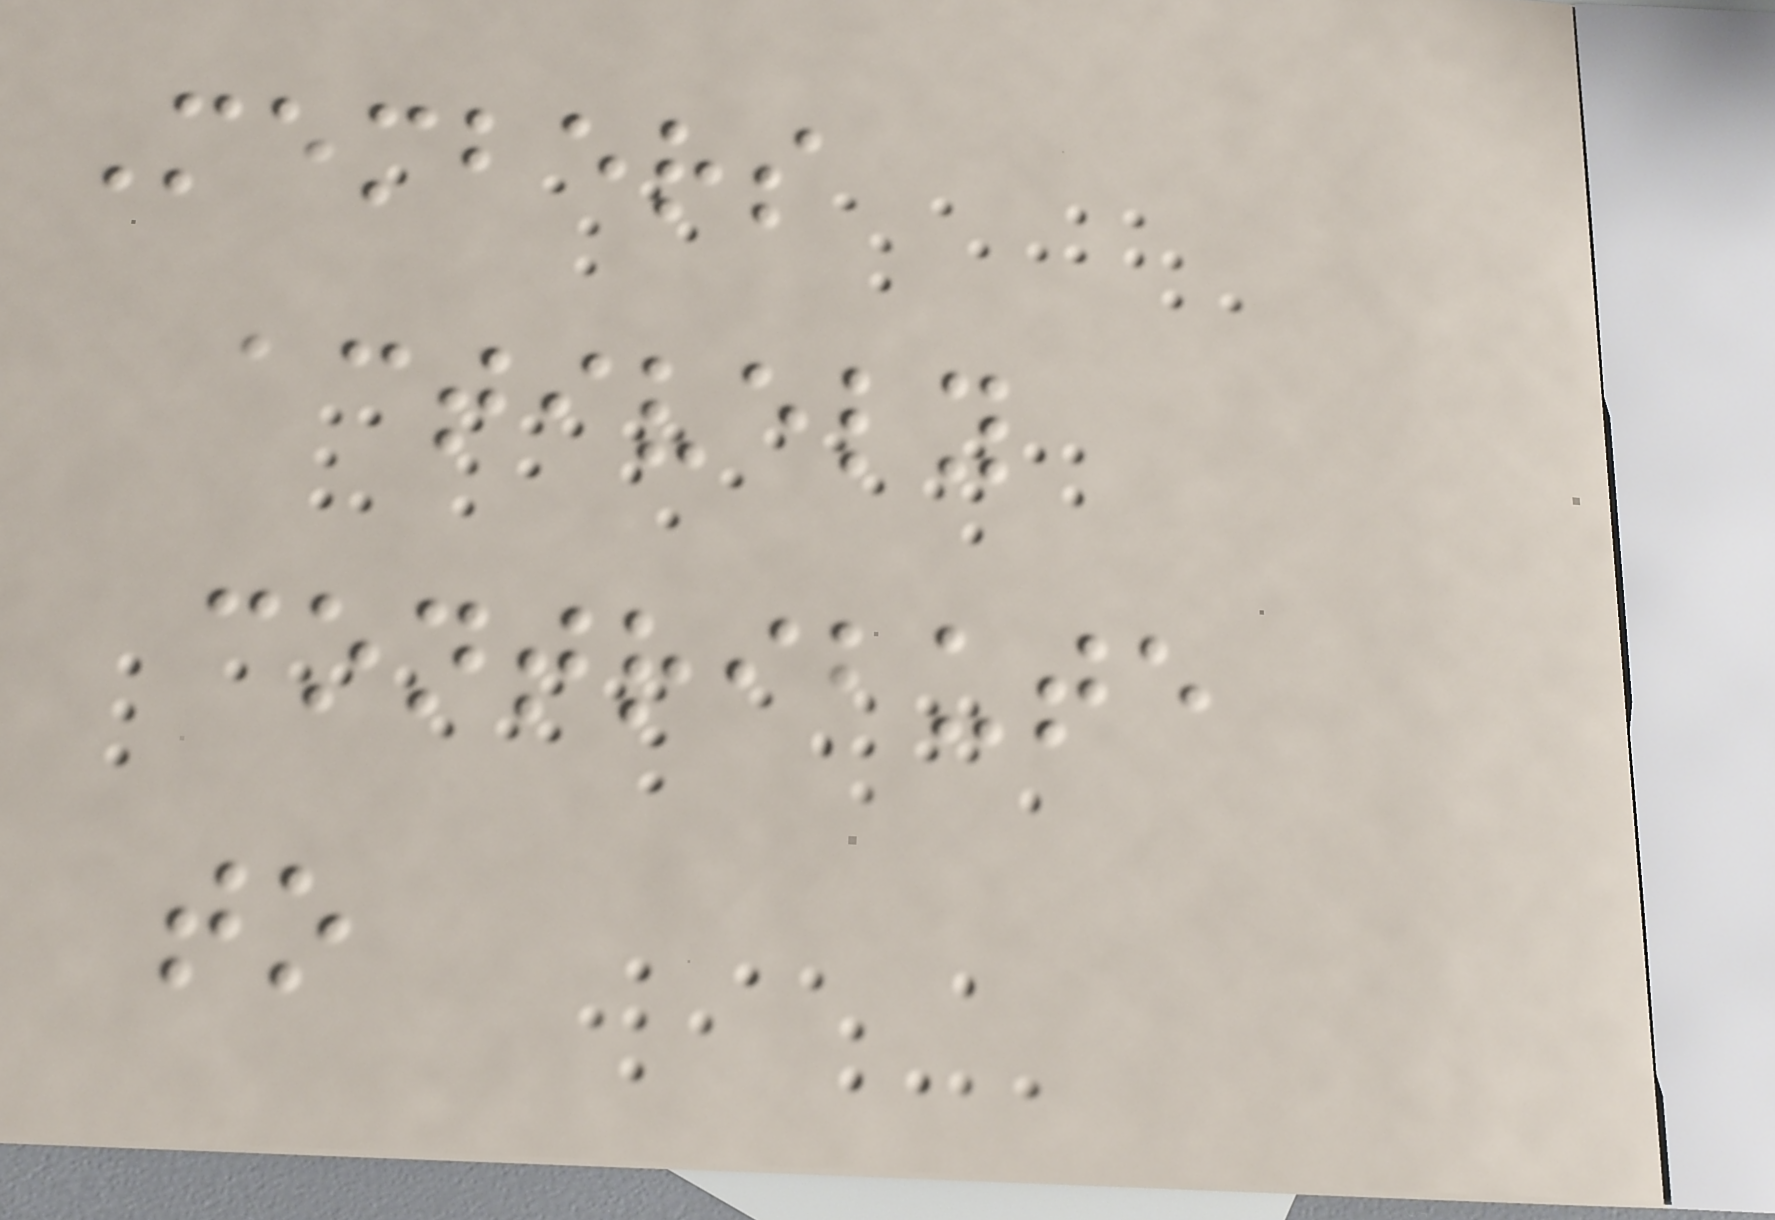Members
actively
contribute
to
